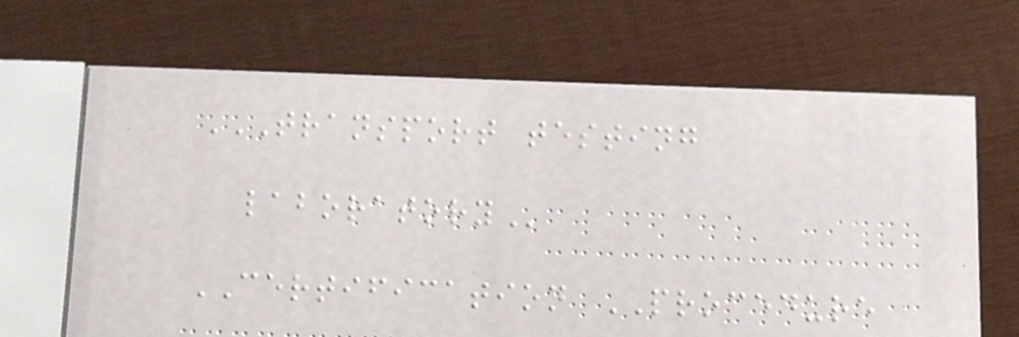TRANSPORT TESTING
LABORATORY
CERTIFICATION PROCEDURE
